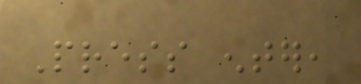Press enter,
